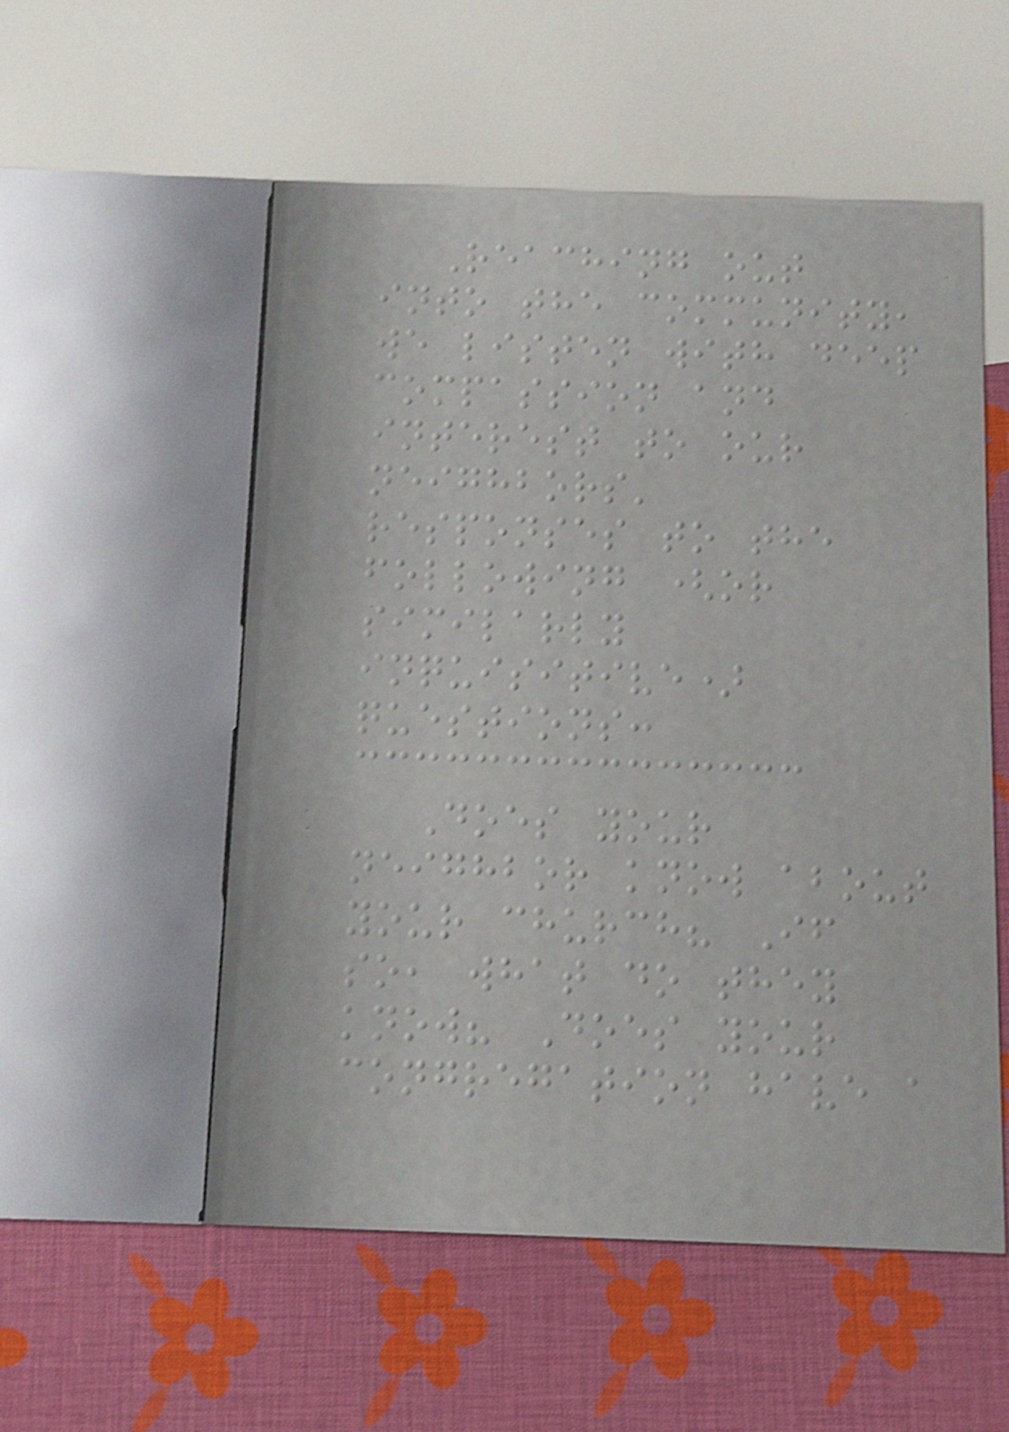Reaching out
into the community,
we listen with deep
compassion and
interest to our
neighbors'
responses to the
following (or
similarly
inquisitive)
questions:
Does your
neighbor know about
your church? If
so, what do they
know? Does your
congregation have a
